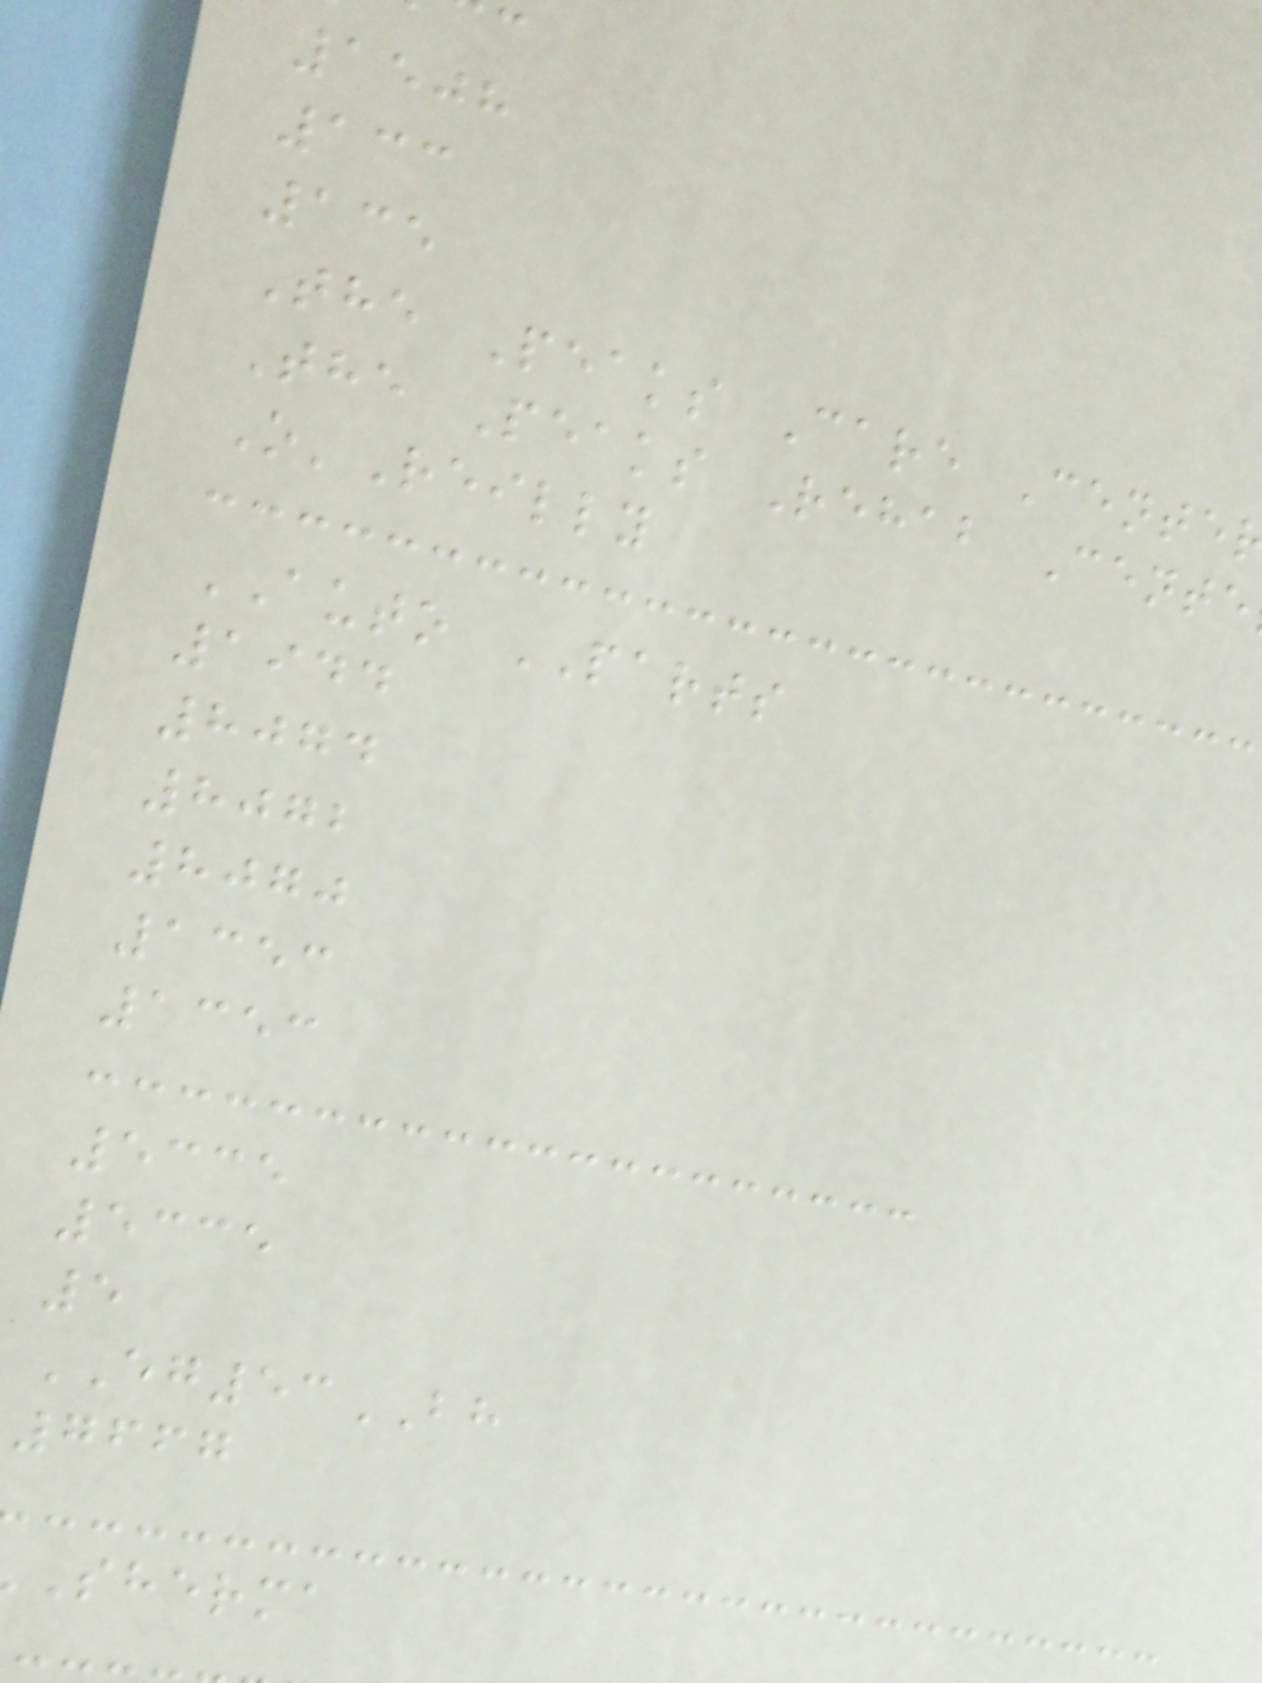1508
133
135
The Peaks Care Cente
The Peaks Rehab Cente
O'Reilly
AUTO PARTS
1944
8074
8072
8070
1353
1353
5335
5335
5
EG53BH
7667
sherma
